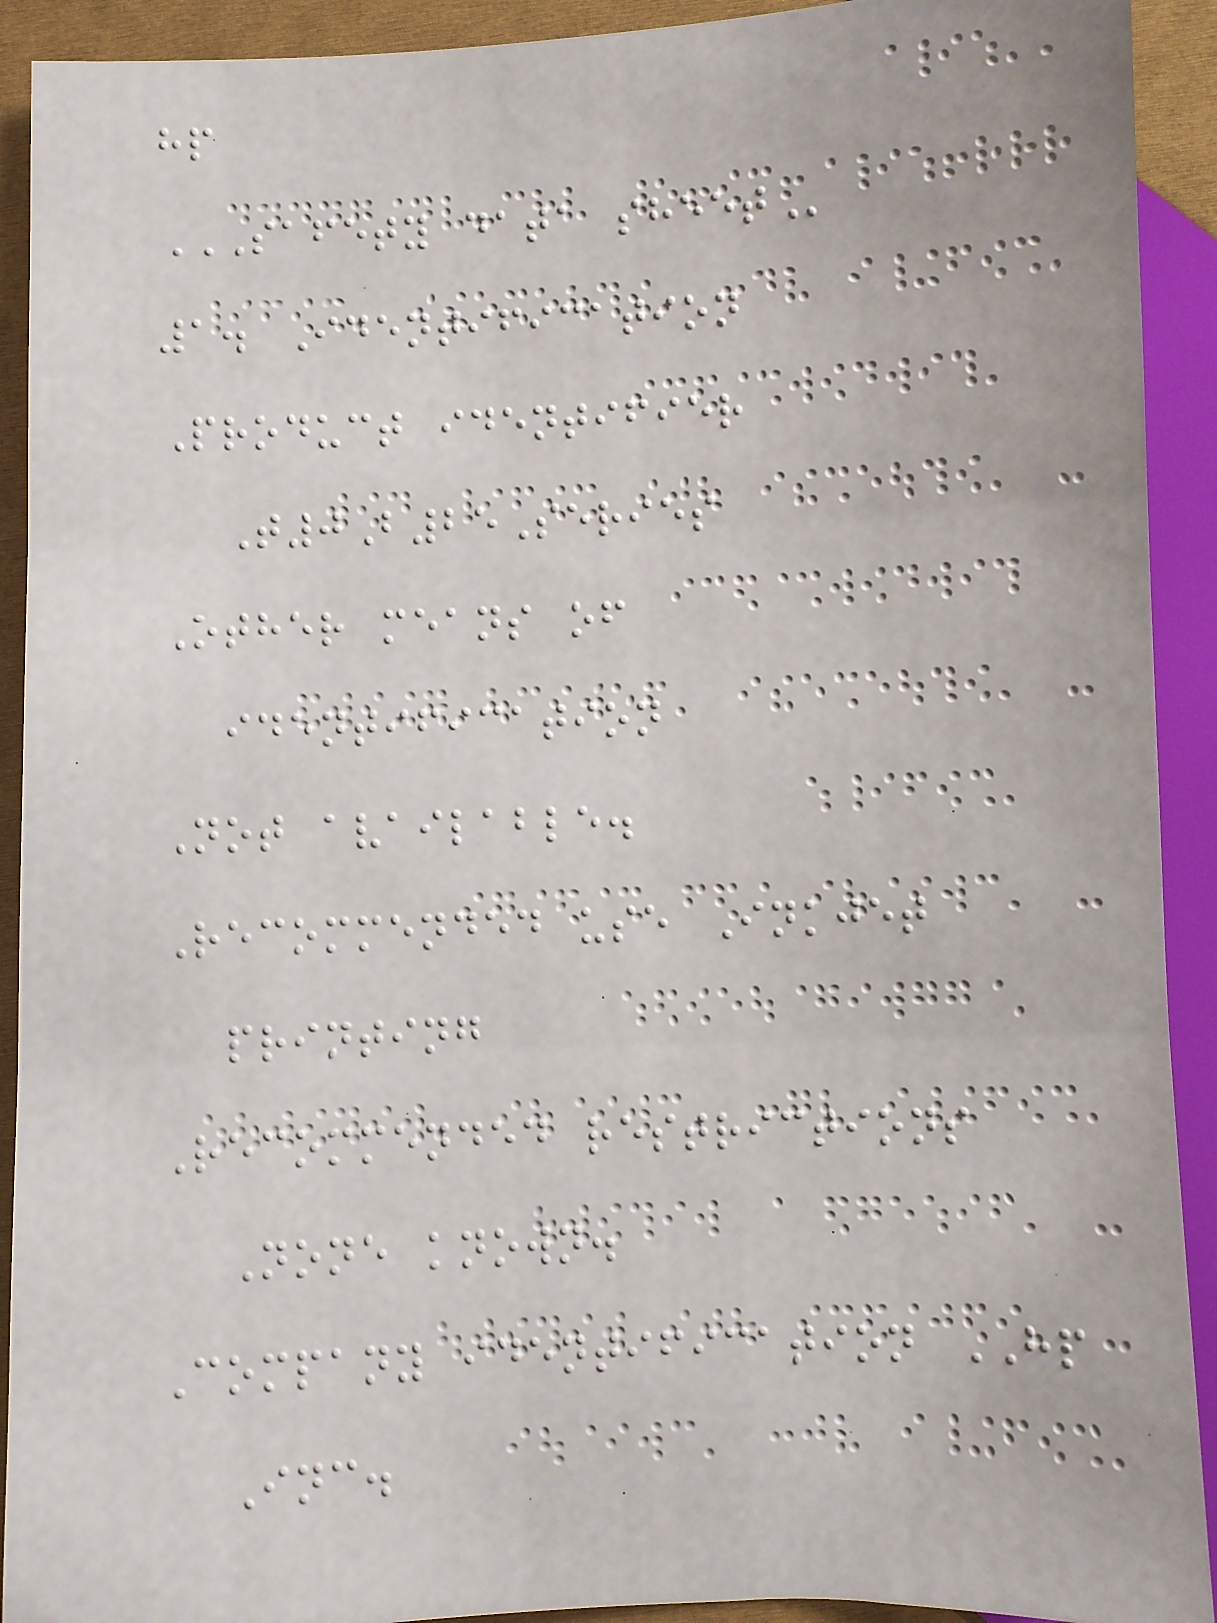hp
SAFETY DATA SHEET
1. Identification
Product identifier
T0B25Series
Other means of
identification
Not available.
Recommended use Inkjet
printing
Recommended restrictions
None known.
Company identification HP
Inc.
